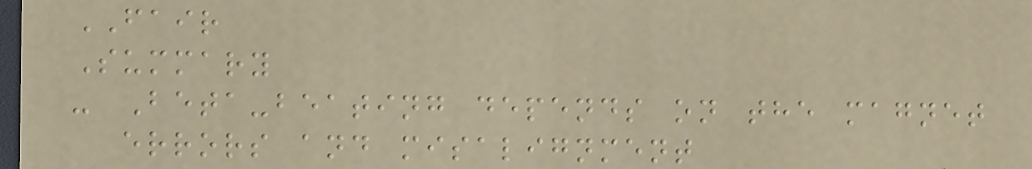FAIR
Summary
- Beta-beating depends on the magnet
errors and misalignment
